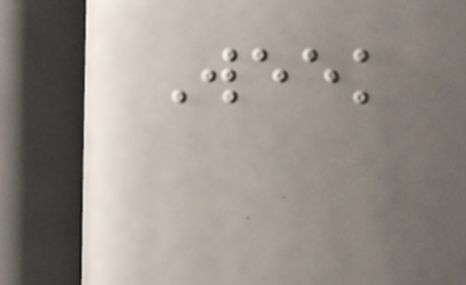Week
